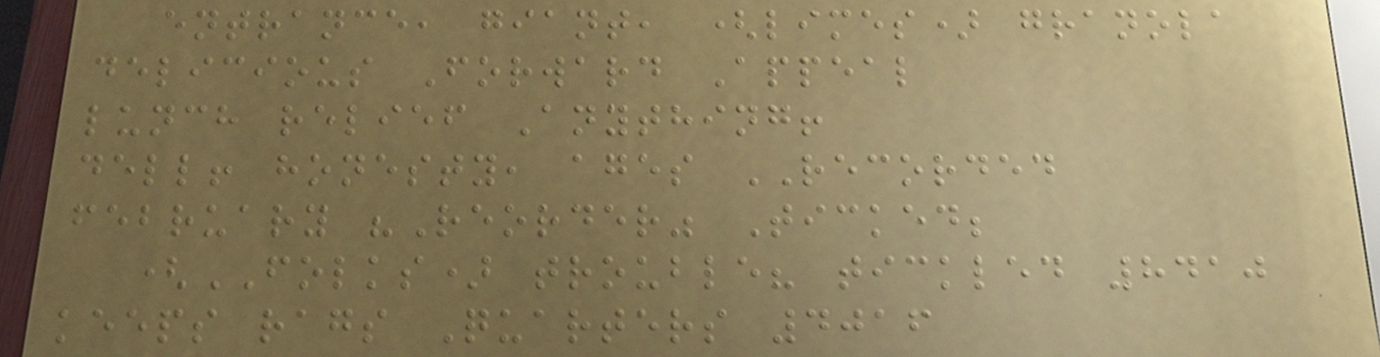entrance, giant, (limes) granola
delicious Forward Appeal
lunch relief Anything!
dell! honesty, ages RECORDED
february "Reorder" Ticked;
(FOLKS) trouble? tickled 8410
keeps rags Quarters 4016
